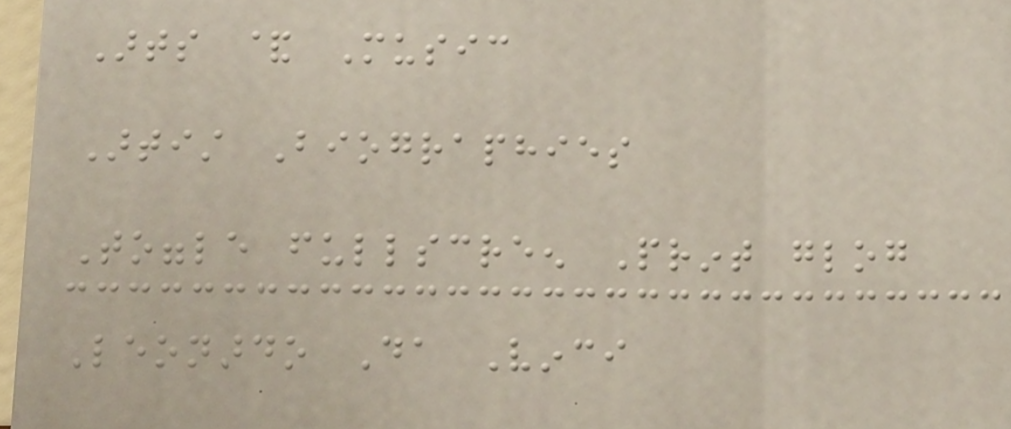Arts & Music
Artist Biographies
Toggle fullscreen Print glog
Leonardo Da Vinci
